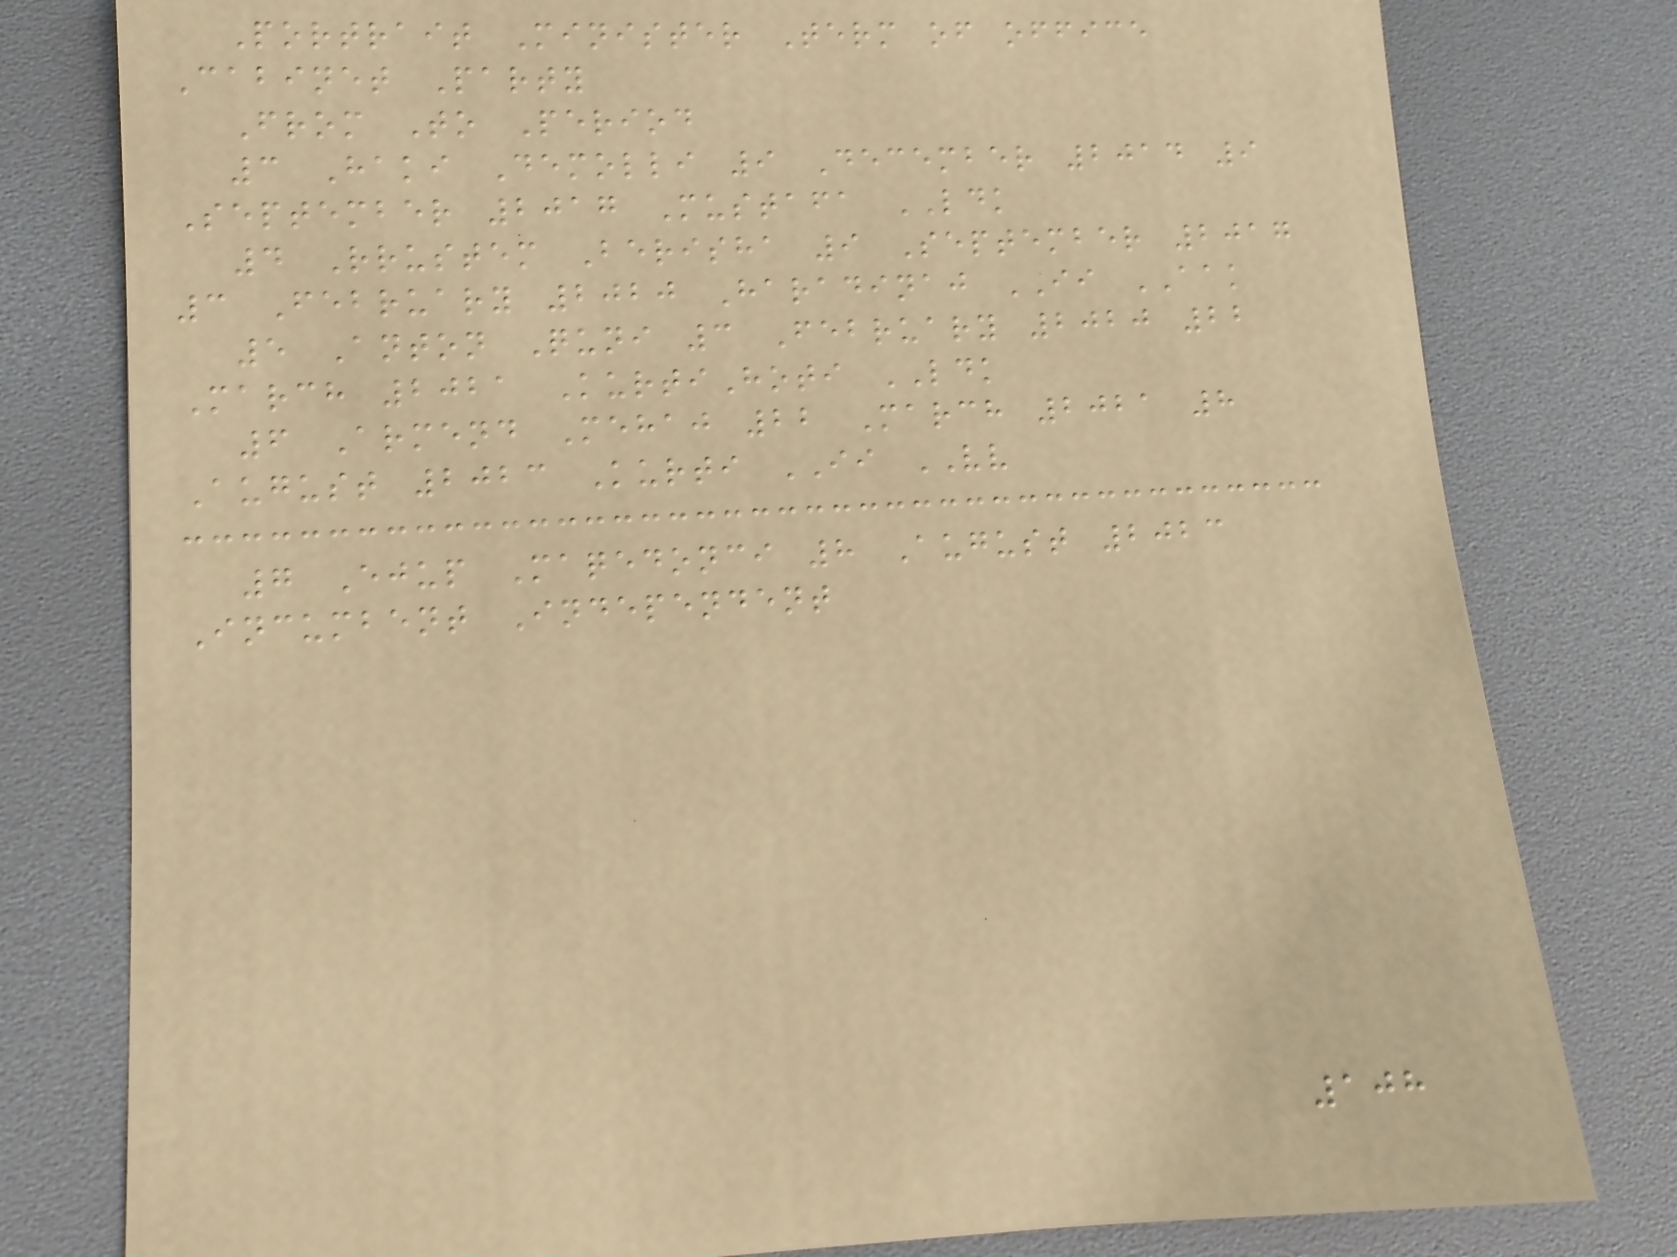Portrait Minister Term of office
Cabinet Party
From To Period
3 Haki Demolli 9 December 2014 9
September 2017 Mustafa LDK
4 Rrustem Berisha 9 September 2017
3 February 2020 Haradinaj II AAK
5 Anton Quni 3 February 2020 22
March 2021 KurtiHoti LDK
6 Armend Mehaj 22 March 2021 8
August 2023 Kurti II VV
7 Ejup Maqedonci 8 August 2023
Incumbent Independent
108
